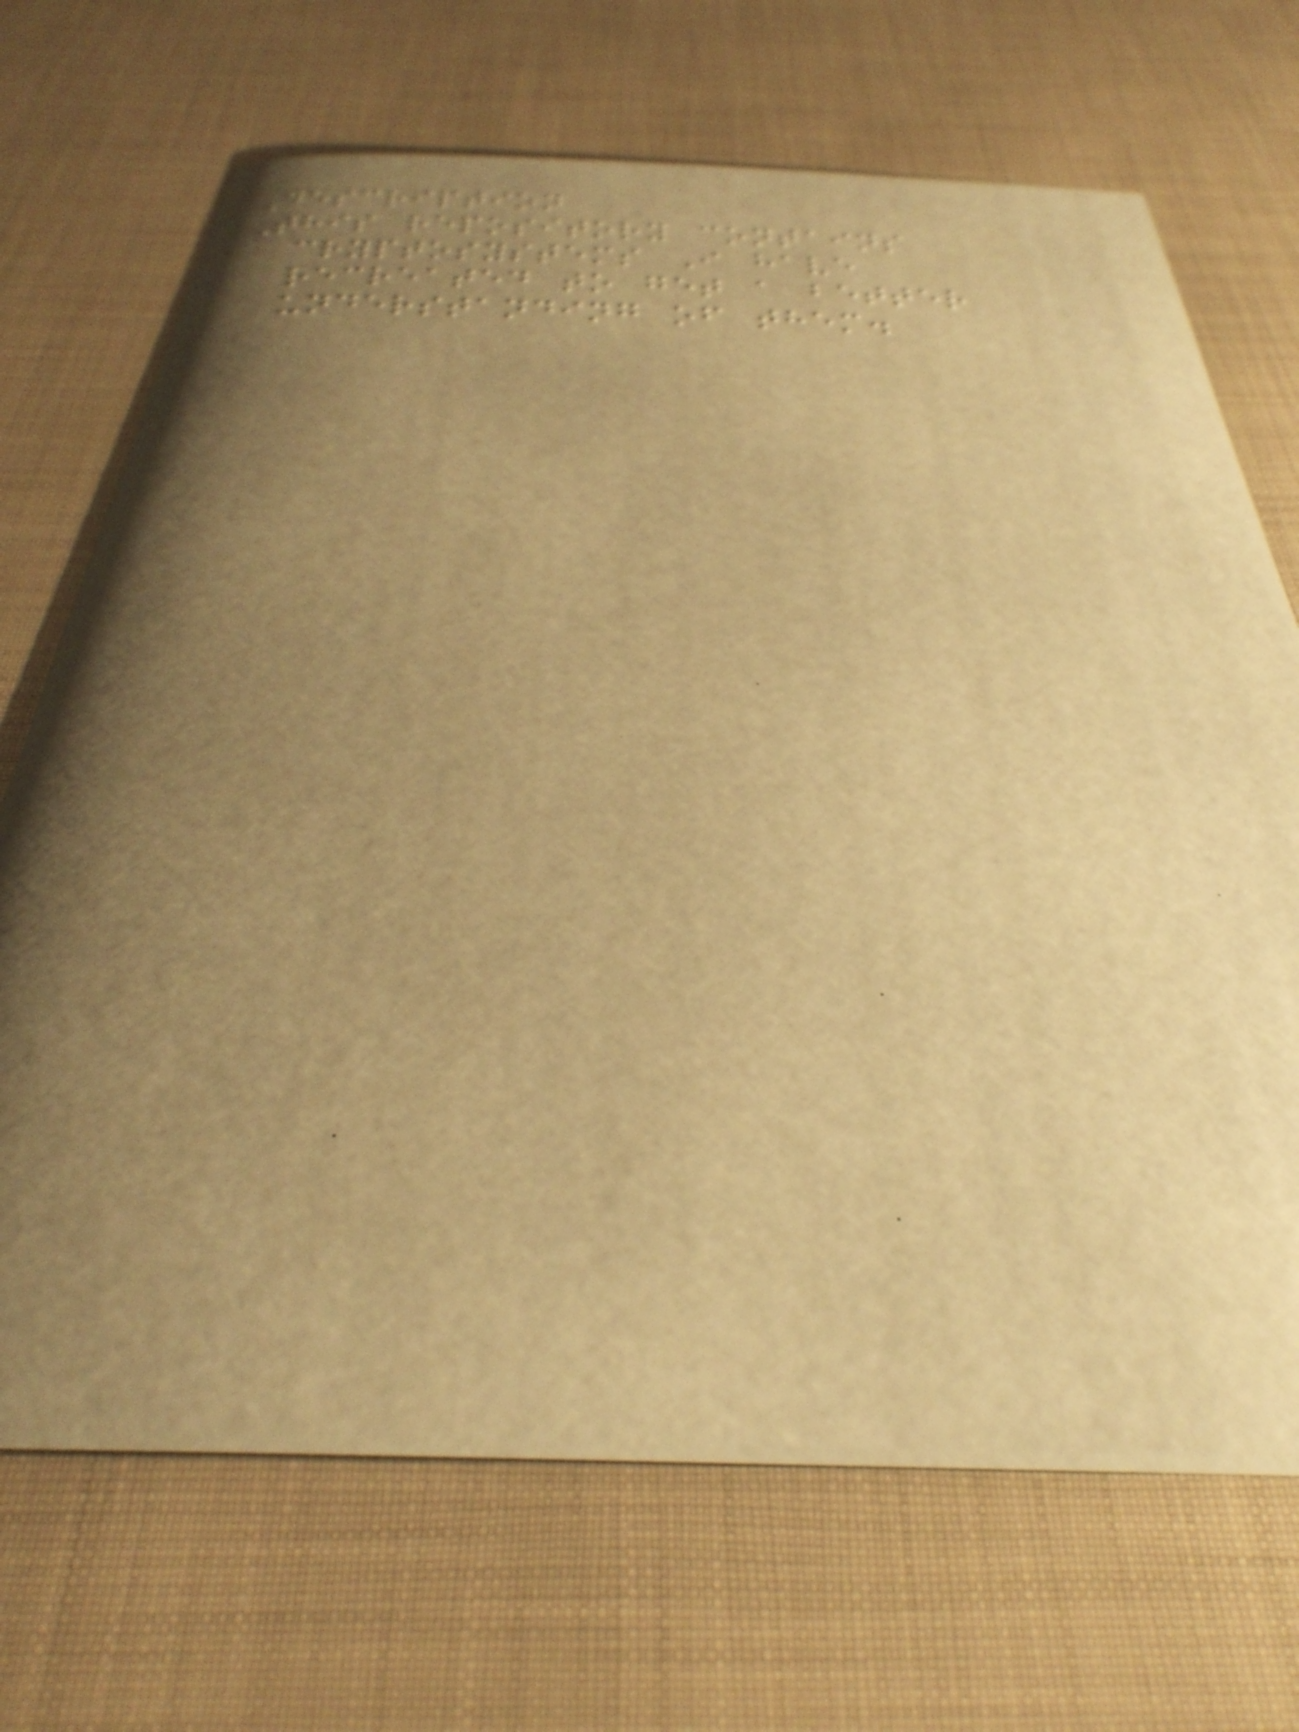Description
This repository contains
cryptosystems I have
recreated to get a better
understanding of them.
